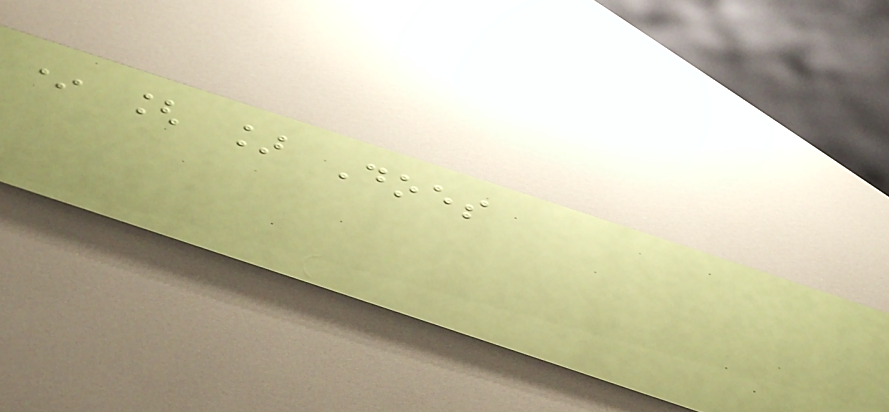* [ ] Does
